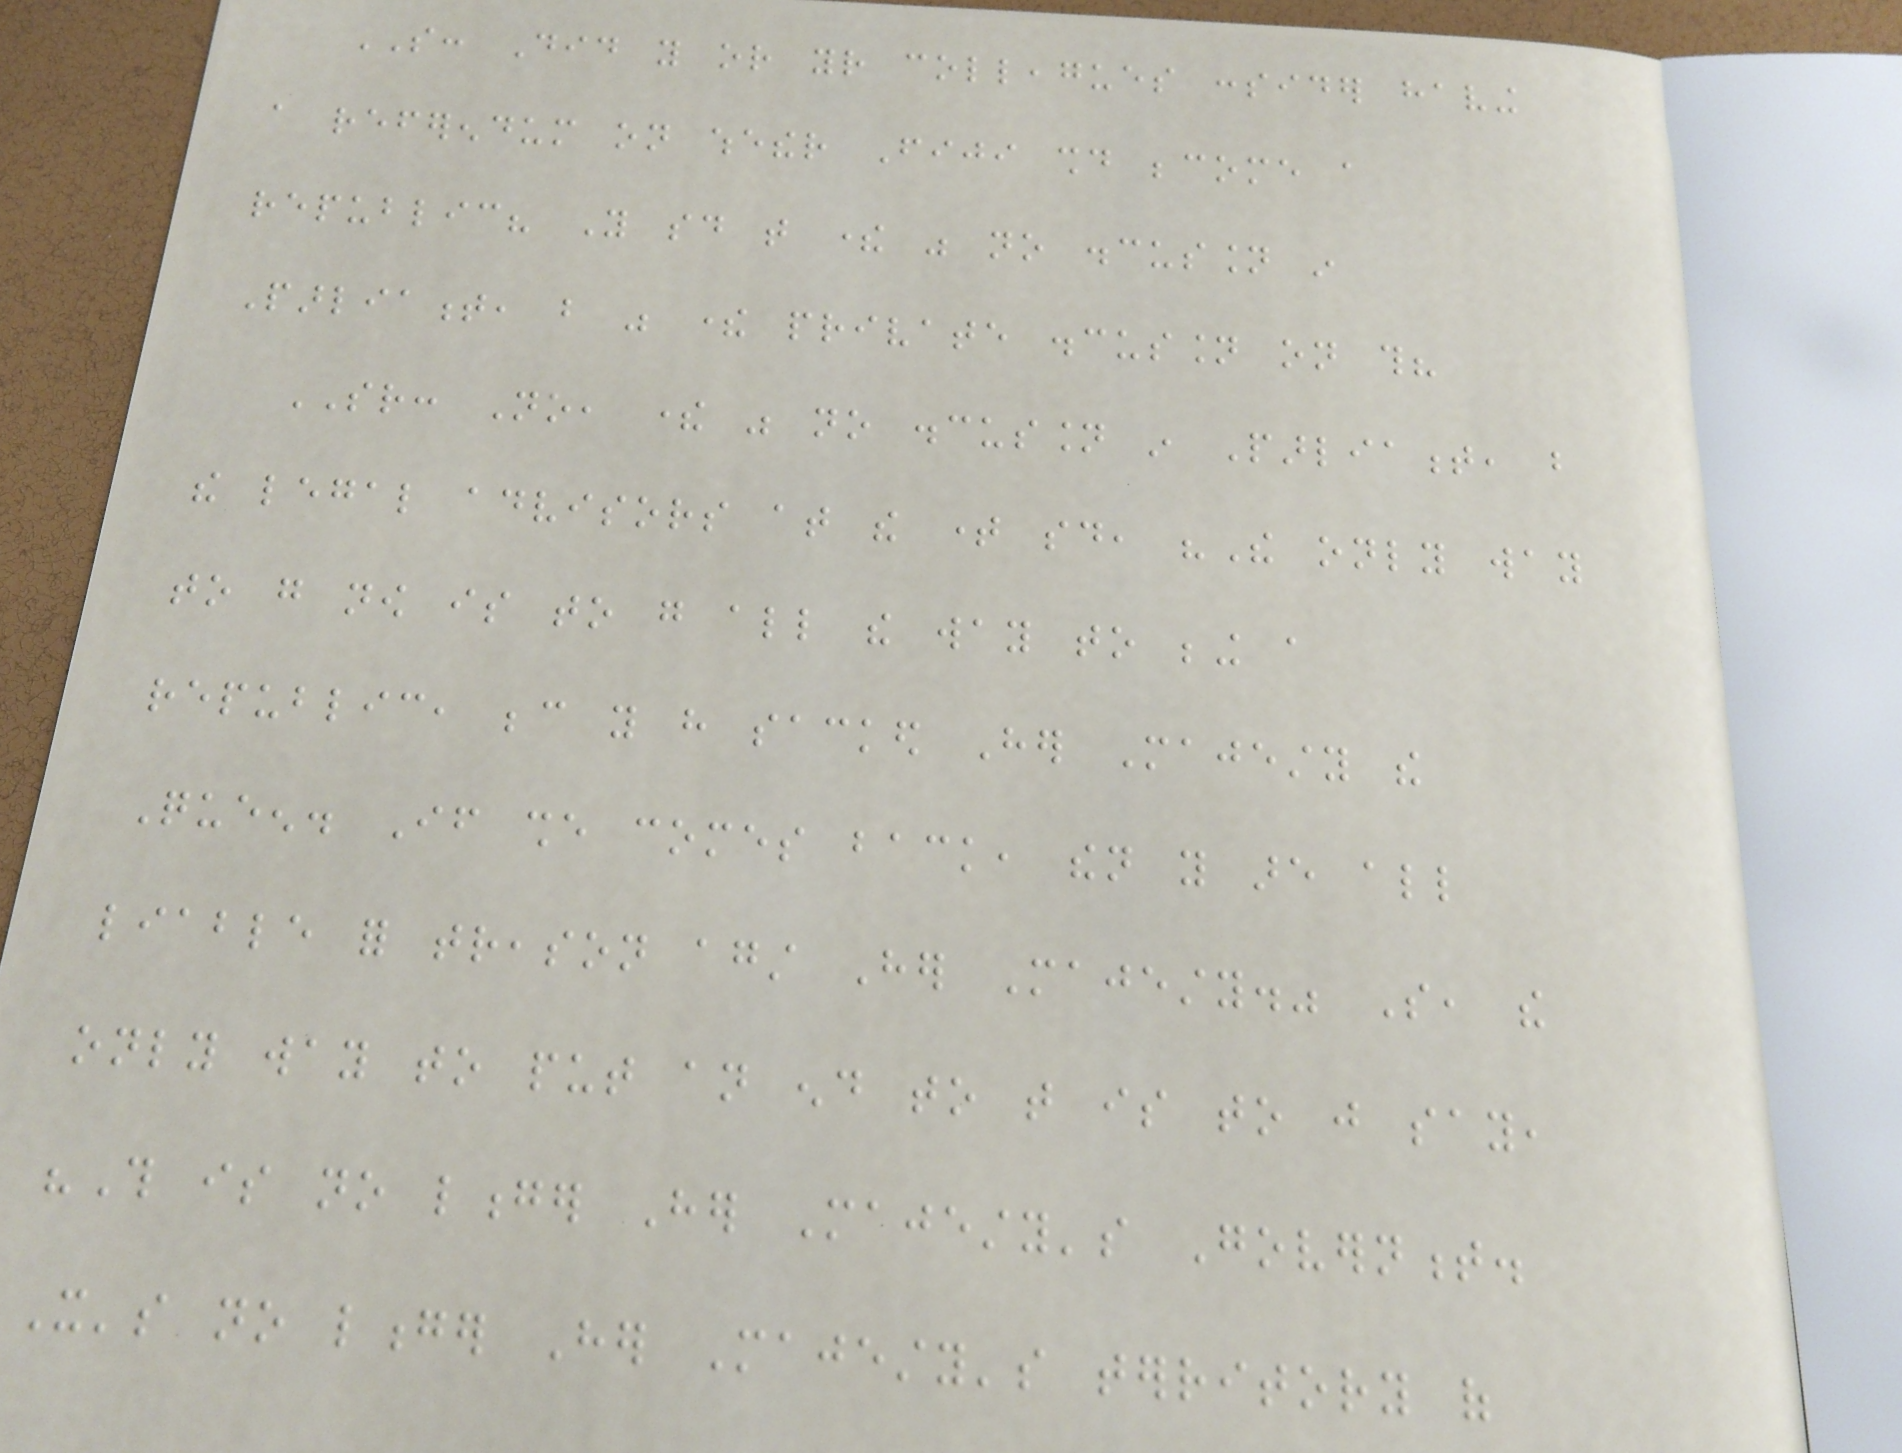SO: Did you or your colleagues consider having
a referendum on whether Fiji should become a
republic? You said that there was no discussion in
Parliament, but was there private discussion on this?
SR: No, there was no discussion in Parliament, but
the legal advisors at the time said, "The only way
to go now is to go all the way to being a
republic, because you have sacked Her Majesty the
Queen. If she comes back, then you are all
liable for treason against Her Majesty." So, the
only way to put an end to that is to just say,
"This is no longer Her Majesty's Government.
It's no longer Her Majesty's territory of
